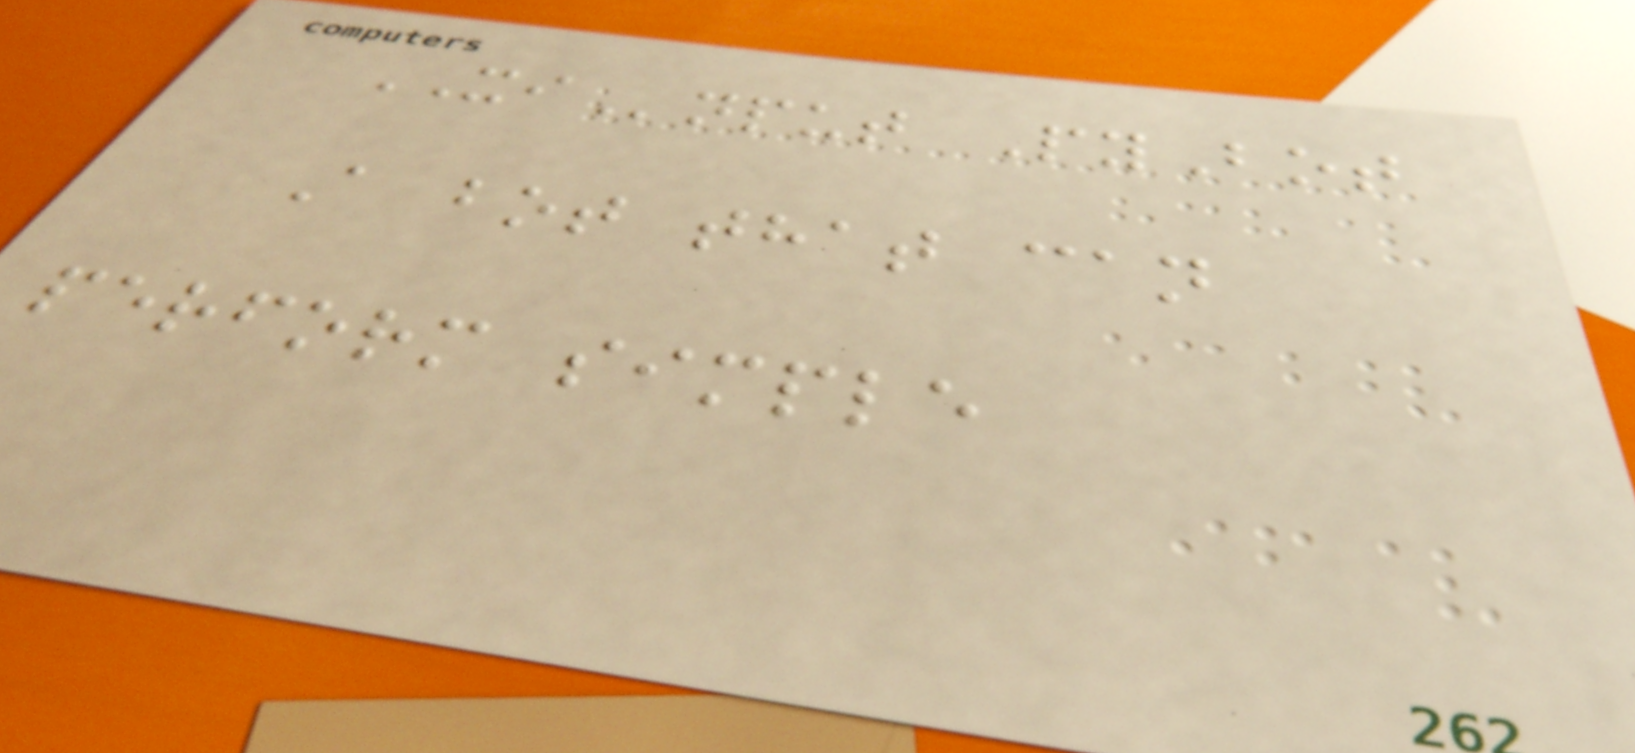XInput PyBot
A bot that can
perform simple
